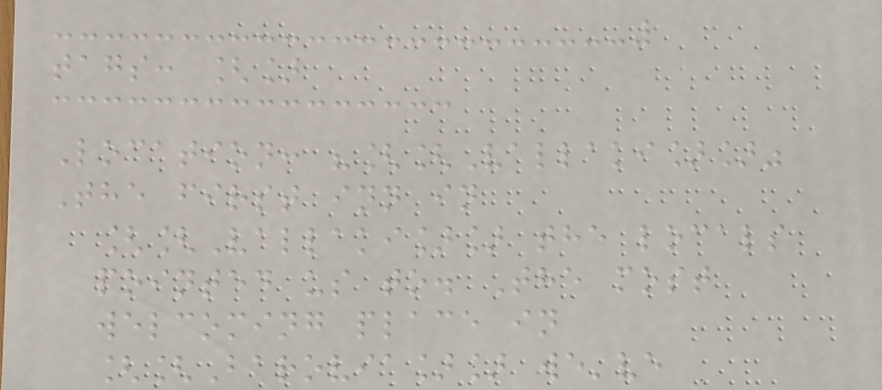tags: []
Location: "[[Vallaki]]"
The first inn in
[[Vallaki]] the locals
pointed us to. The most
welcoming place in
[[Barovia]] we've
